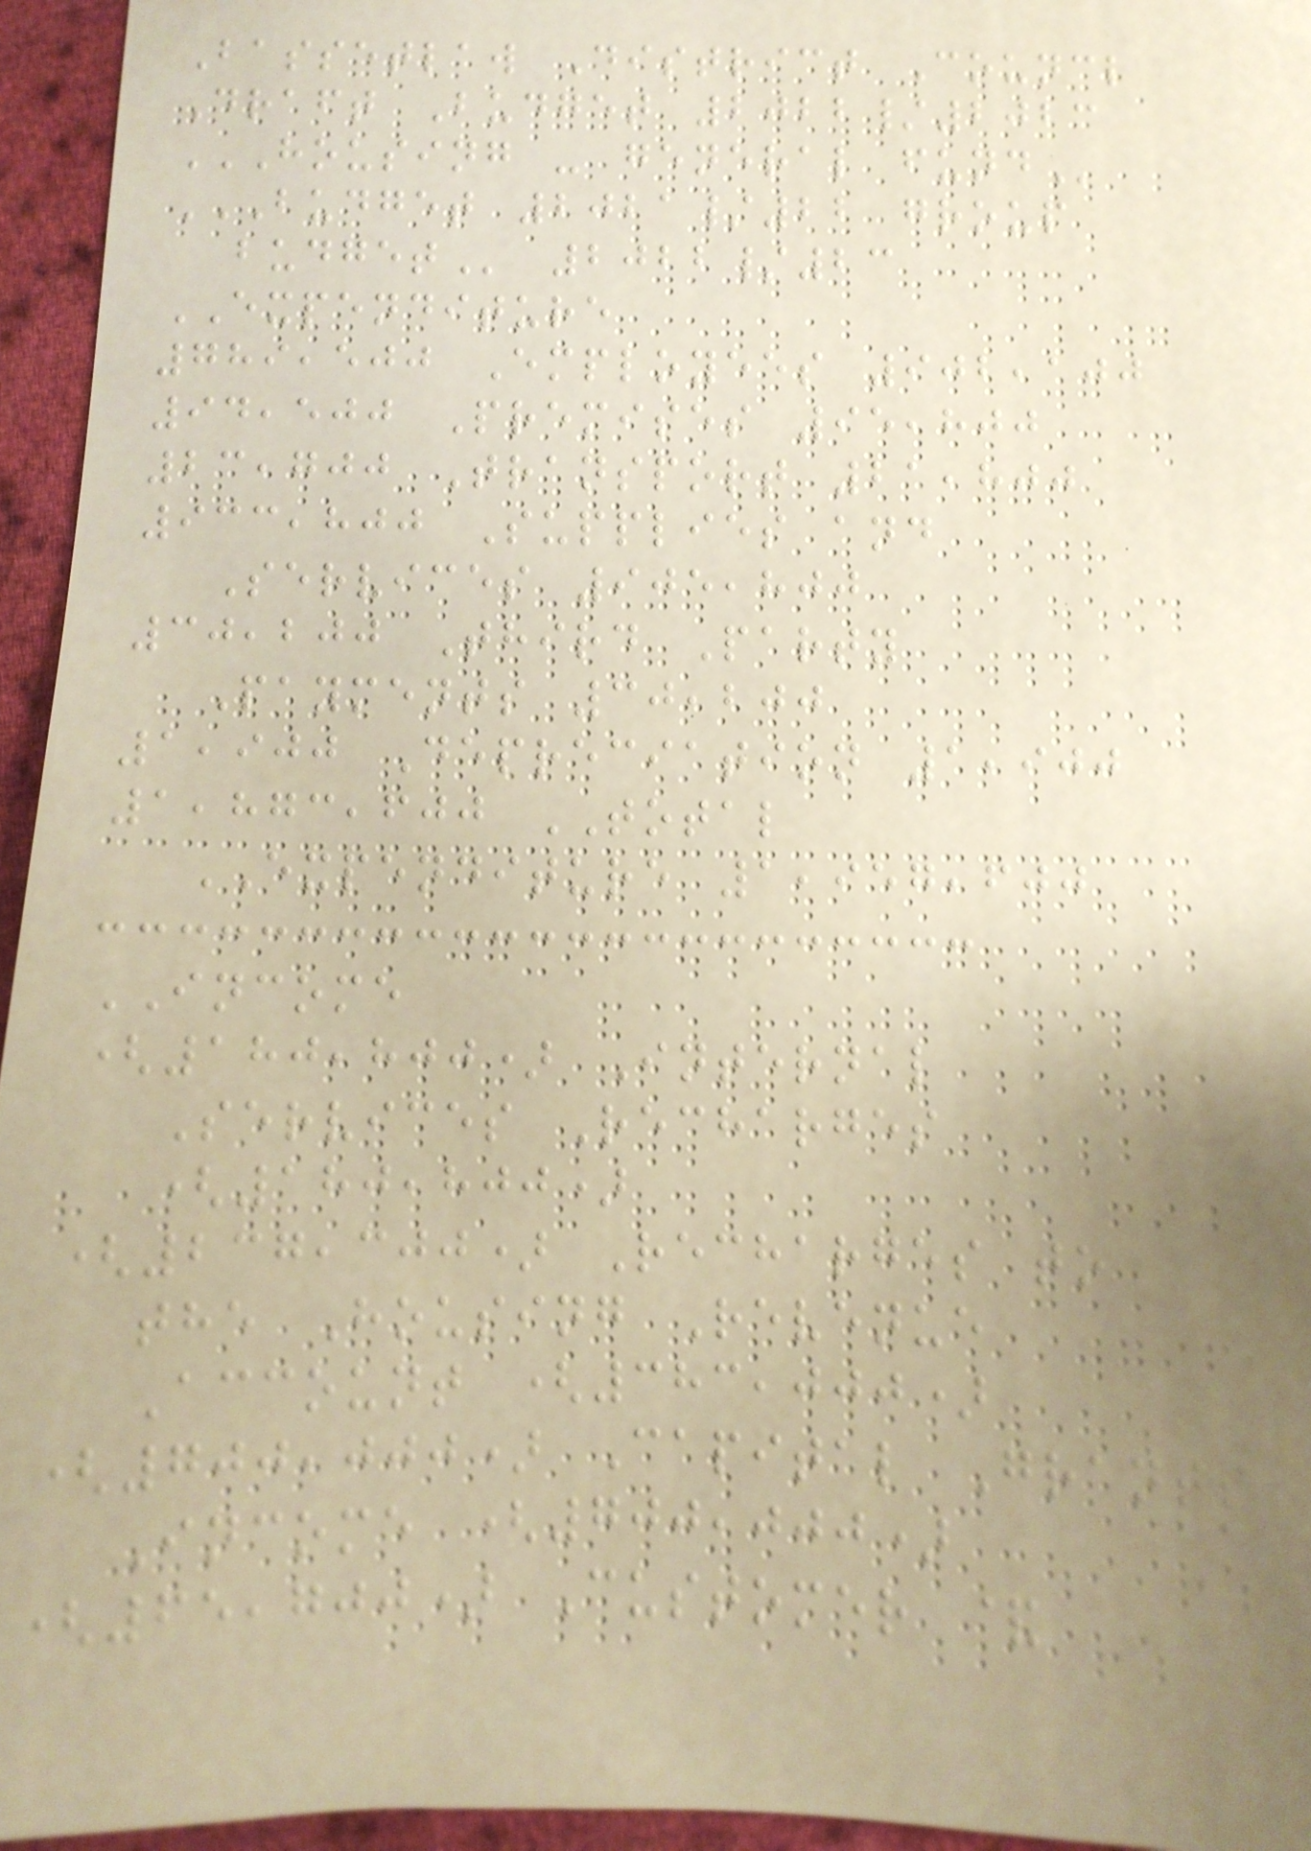Bassetlaw District Councl
Draft Budget 2022/2023
HOUSING - GENERAL FUND
BUDGET 2021/22 GROUP
BUDGET 2022/23
EXPENDITURE
789,500 Employees 902,100
94,500 Premises 95,800
23,700 Transport 21,800
933,800 Supplies and
Services 905,800
30,200 Third Party
Payments 30,200
1,900 Depreciation 1,900
1,873,600 TOTAL
EXPENDITURE 1,957,600
INCOME
(180,800) Internal
Services Recharges
(180,800)
(237,300) Recharges to
the Housing Revenue
Account (383,000)
(700,000) Capital Grants
Income (700,000)
(65,700) Customer &
